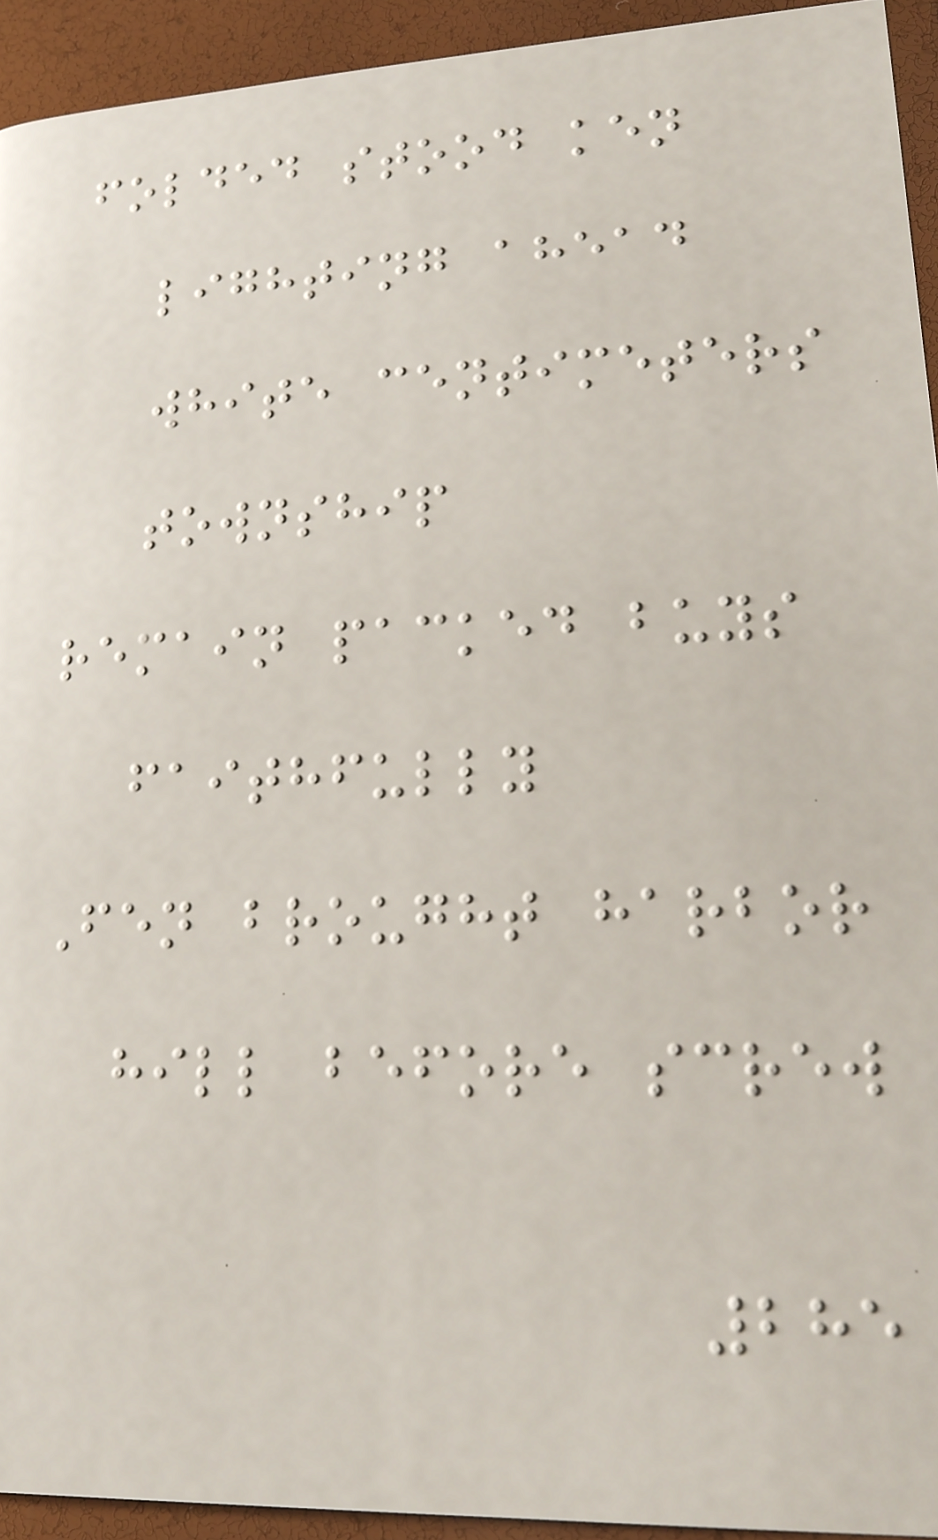folded stood ken
lighting ahead
white centimeters
township
remain packed buys
faithfully
Fen brought harbor
hill before screw
285
